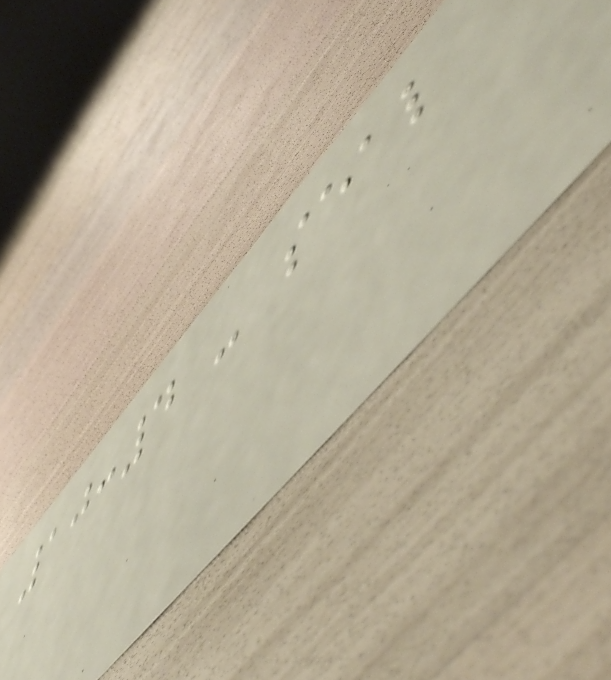10:4 - seal
